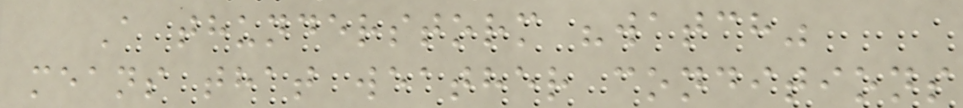A thunderstorm "watch"
means that weather conditions
